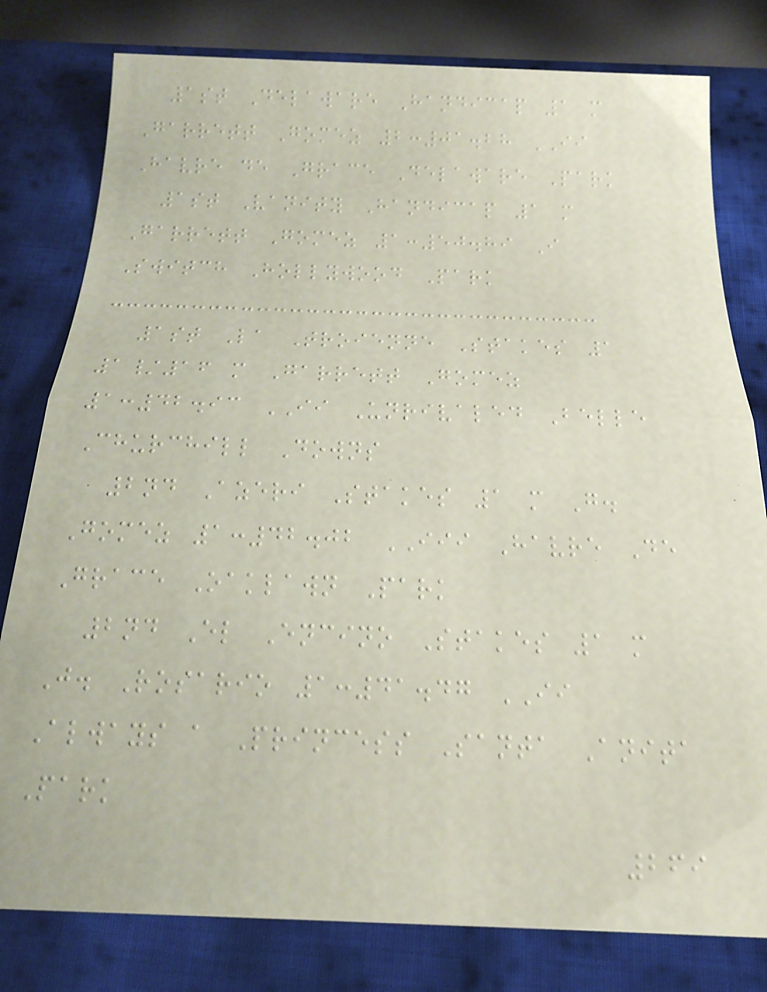1st Delaware Handicap 1 m
Garrett Gomez 2:01.28 II
Havre de Grace Delaware Park
1st Vanity Handicap 1 m
Garrett Gomez 1:50.89 I
Switch Hollywood Park
1st La Troienne Stakes 1
1/16 m Garrett Gomez
1:42.93 II Unrivaled Belle
Churchill Downs
2nd Azeri Stakes 1 m G.
Gomez 1:42.02 III Havre De
Grace Oaklawn Park
2nd El Encino Stakes 1 m
J. Rosario 1:41.47 II
Always a Princess Santa Anita
Park
269
